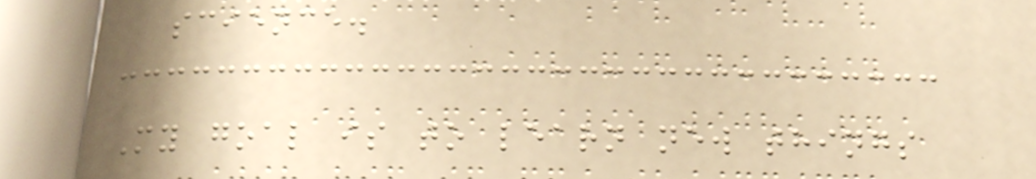science.
My goal is to learn new things
